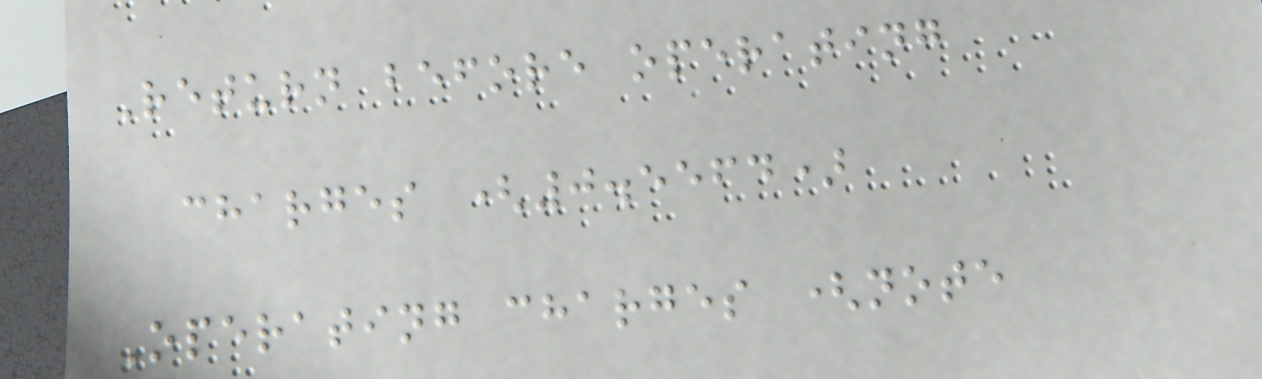Return before operating
charges (0.5564)
Operating charges (note
